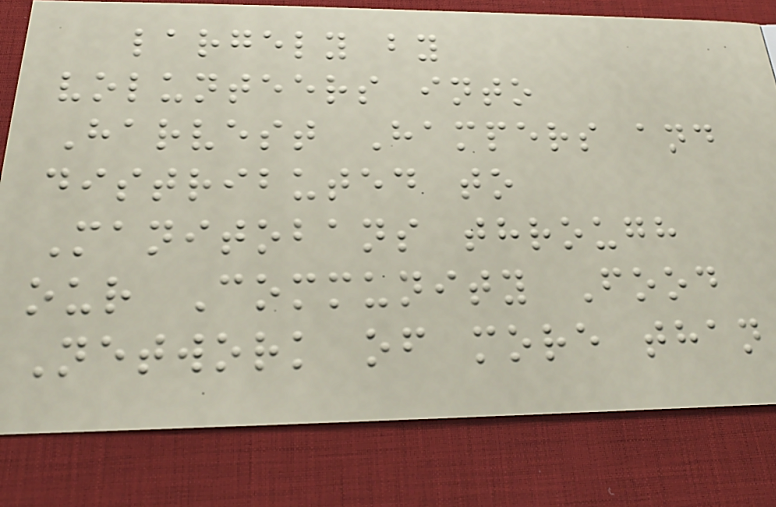largely by
volunteers into
Harvest Hampers and
distributed to
Manitobans through
our Community Food
Network of more than
